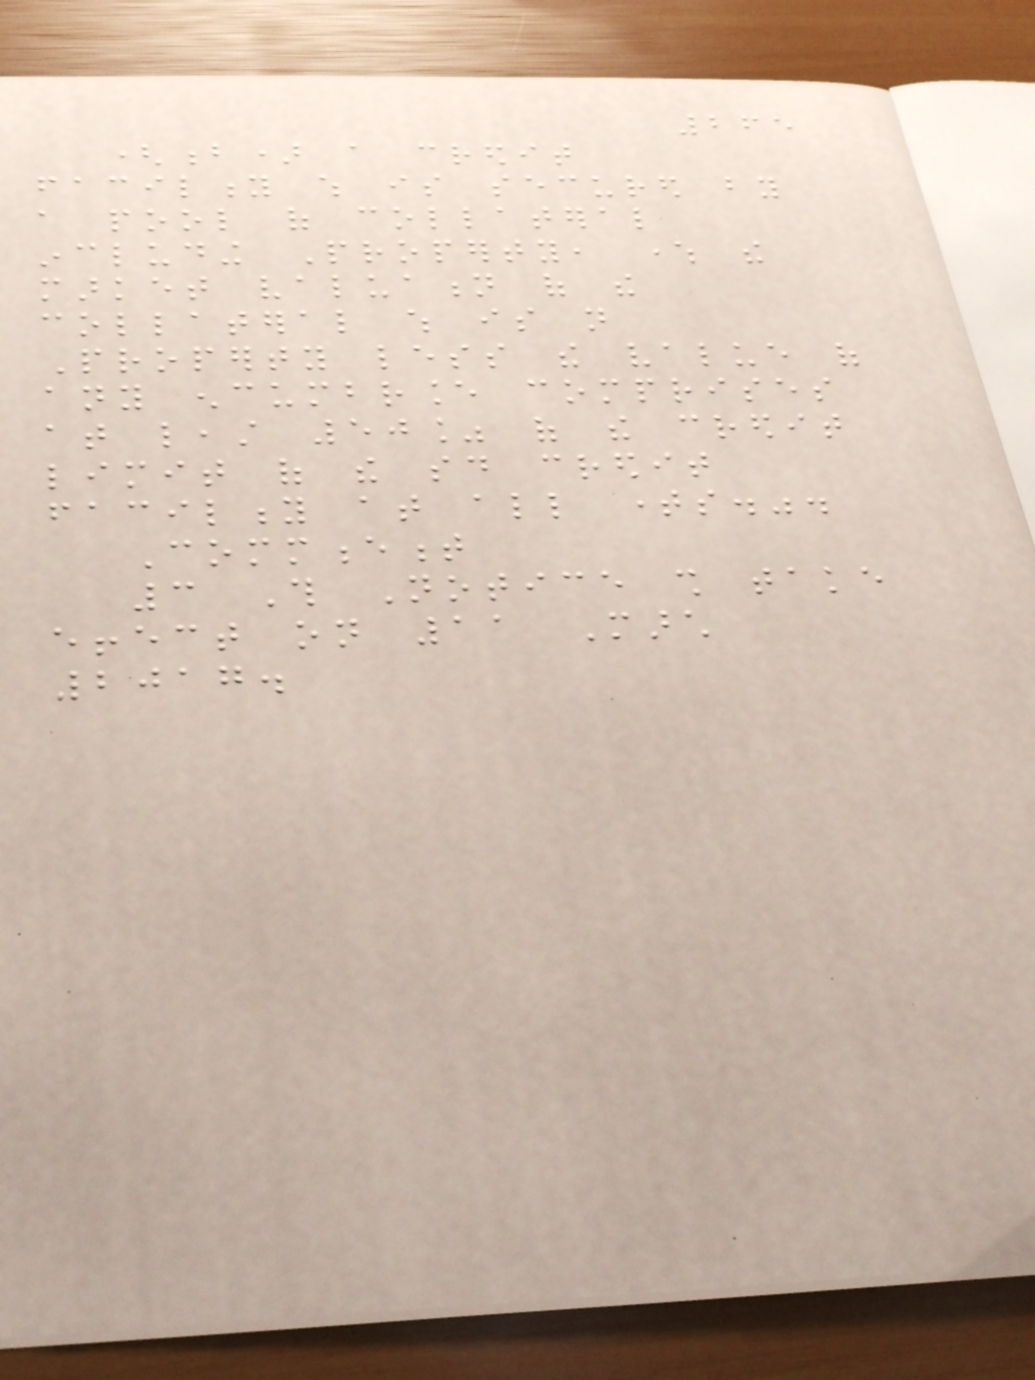265
(b) a credit
facility which is secured by
a pool of collateral
including Property, where the
market valuation of the
collateral which is not
Property less the value of
any encumbrance comprises
at least 50% of the credit
limit of the said credit
facility at all times.".
Commencement
3 This Notice shall take
effect on 11 March
2017.
